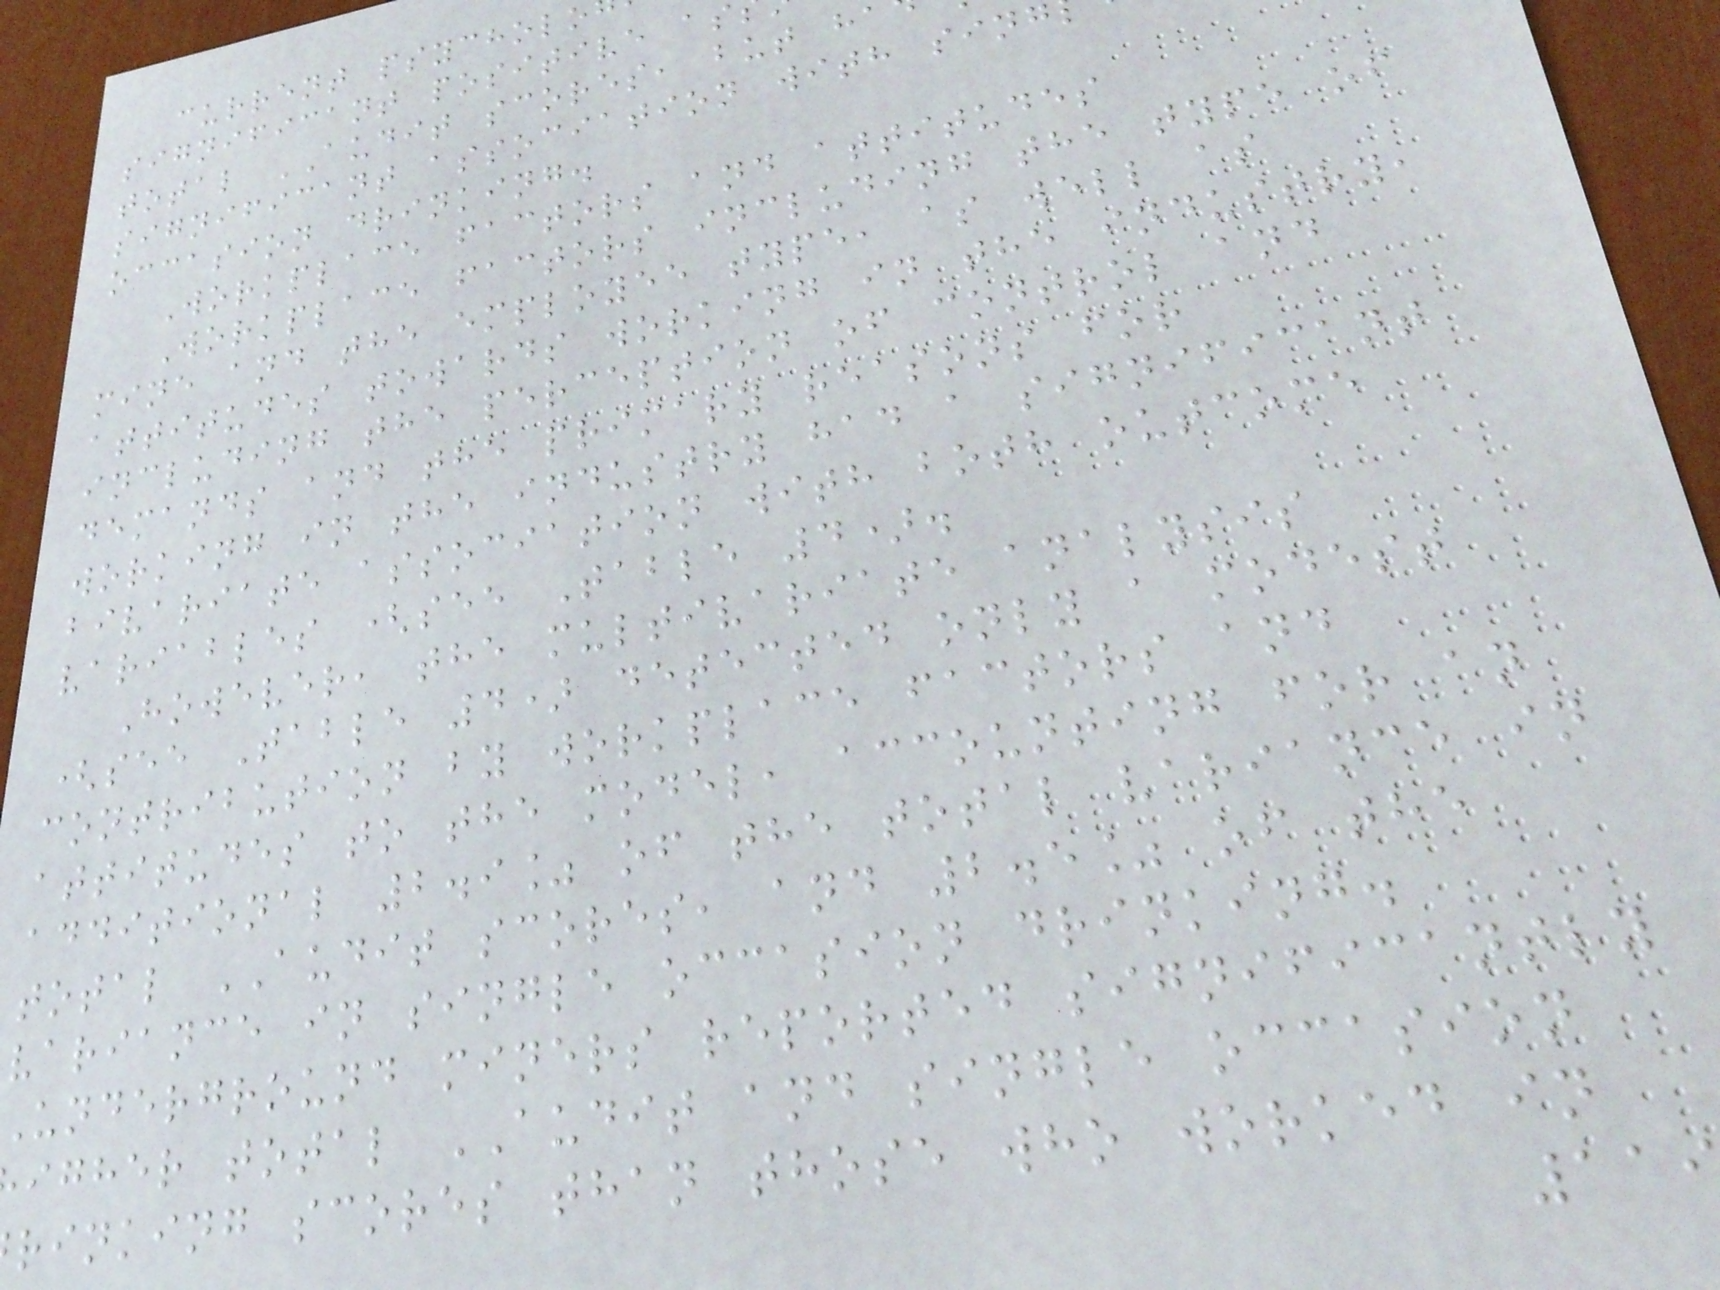current psycholo
significant positive as
total AUDIT scores, but ha
significant association with sing
occasion drinking.
Workplace factors and attitudes
Workplace factors including the type of
mine and the employee type, as well as
attitudes towards working in the industry,
including the perception of control and
demands and the primary reasons for
working in the industry had a significant
bivariate association with both outcome
variables (see Table 4).
However, the multivariate analysis
(see Table 4) detected only a modest
contribution by workplace factors and
attitudes to the model, accounting for an
additional 2.9% of the total variance in
total AUDIT scores, and 2.5% of the
variance in single occasion drinking.
Underground miners reported significantly
igher total AUDIT and single occasion
rinking scores than those who worked in
